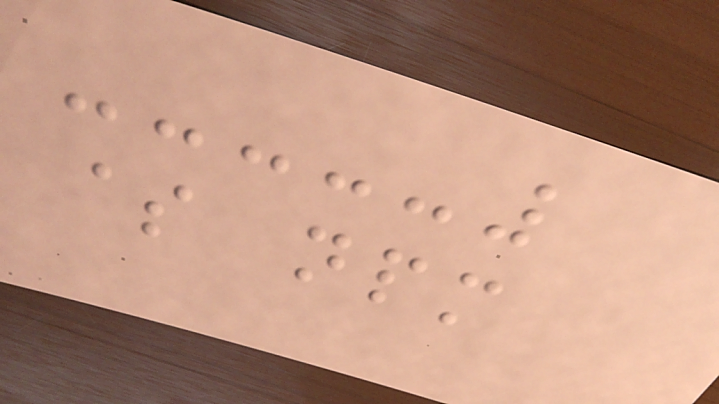$ npm
